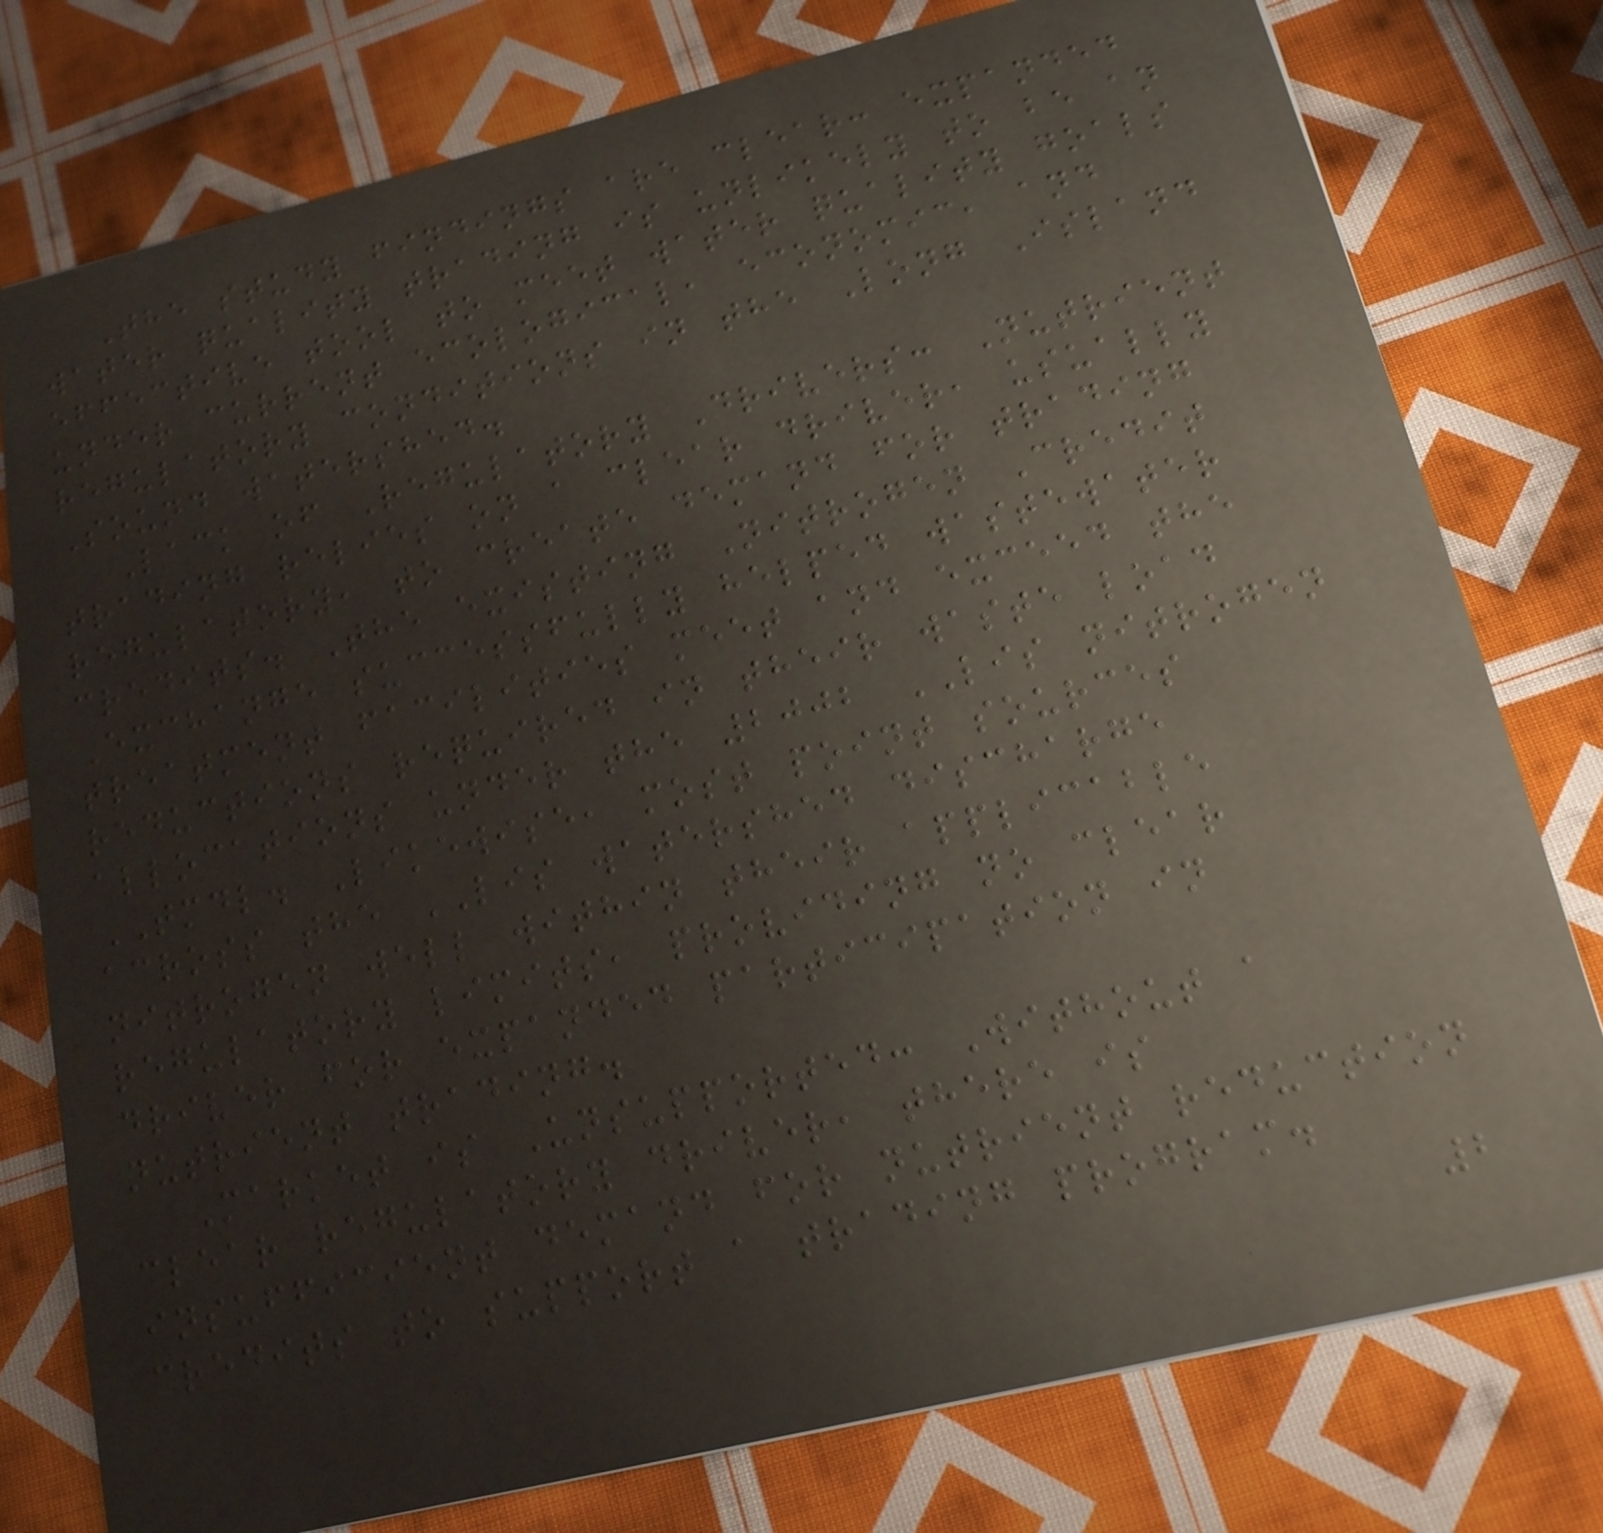The study findings are clear: expanded
water quality trading is unlikely to be an
effective tool to meet water quality goals
under current ecological, economic, and
regulatory conditions in the Long Island
Sound watershed.
Lack of Regulatory Drivers: Nutrient
trading relies on a clear driver, usually
regulatory, to create demand for trading
credits. The existing Nitrogen Credit
Exchange successfully helped wastewater
treatment facilities meet and exceed the
reductions required in their waste load
allocations under the 2002 LIS nitrogen
TMDL. Likewise, most point sources
across the LIS watershed discharge
nitrogen well within their applicable
regulatory limits, providing no clear
driver for expanded participation in
nutrient trading.
Market is Unsupported: Without a
clear regulatory driver, there is
insufficient demand for nutrient reduction
credits to support a trading program.
2
